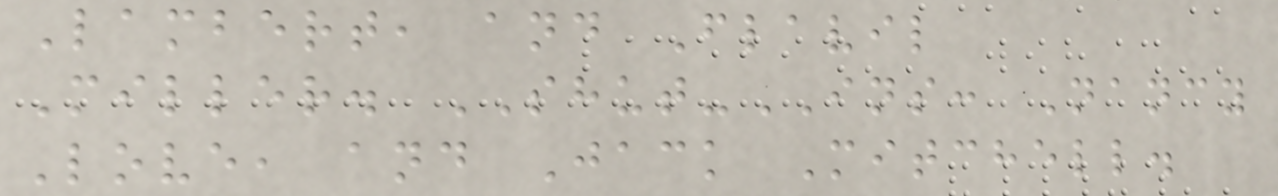Lambert, and Flavil
Miller. SHUT-INS: Nancy
Love, and Jack Mitchell.
